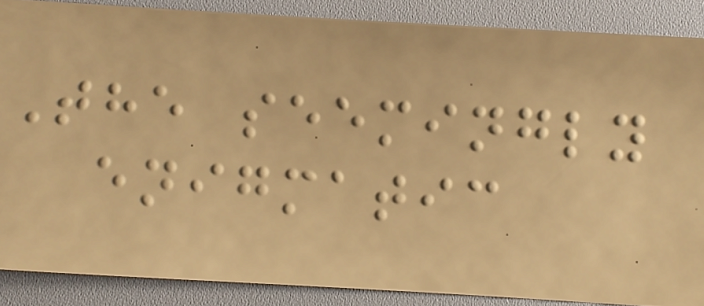The seemingly
enigmatic
